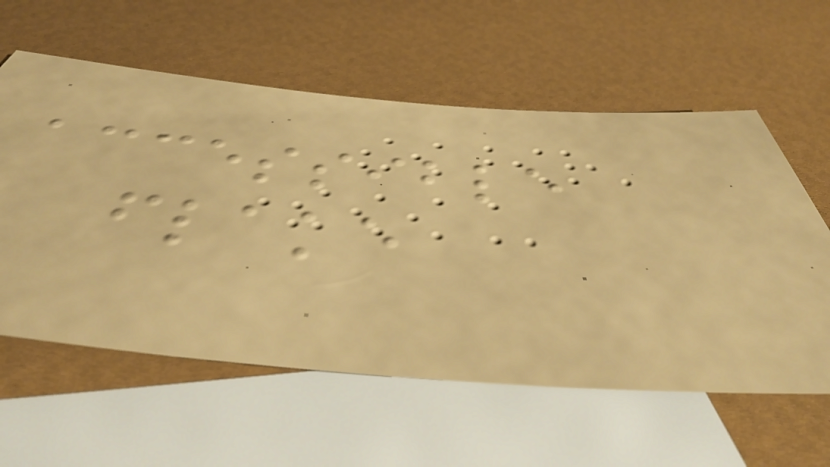accessible
flake
